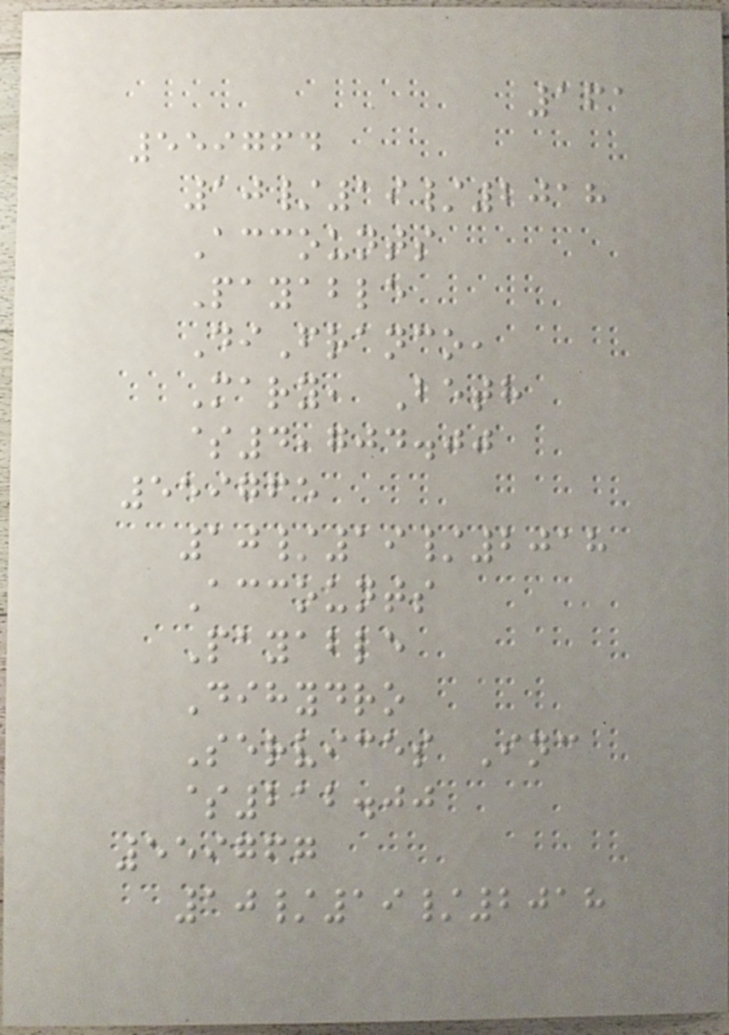161
559764
10/19/2018
Accounts
Payable
DiFranco,
Mary, Beth
$4,704.00
559765
10/19/2018
Accounts
Payable
Dihydro
Services Inc
$212.00
559767
10/19/2018
